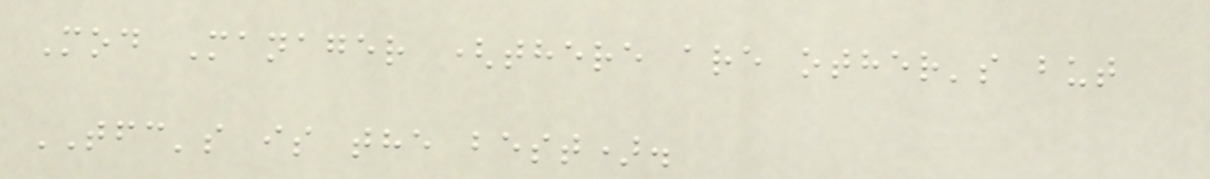Mod Manager (there are other's but
TFC's is the best).
